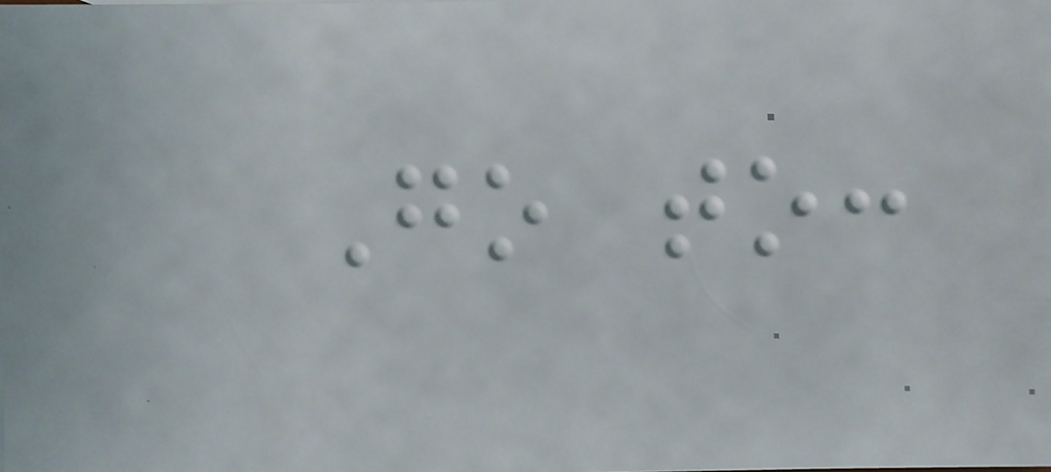Go to:
